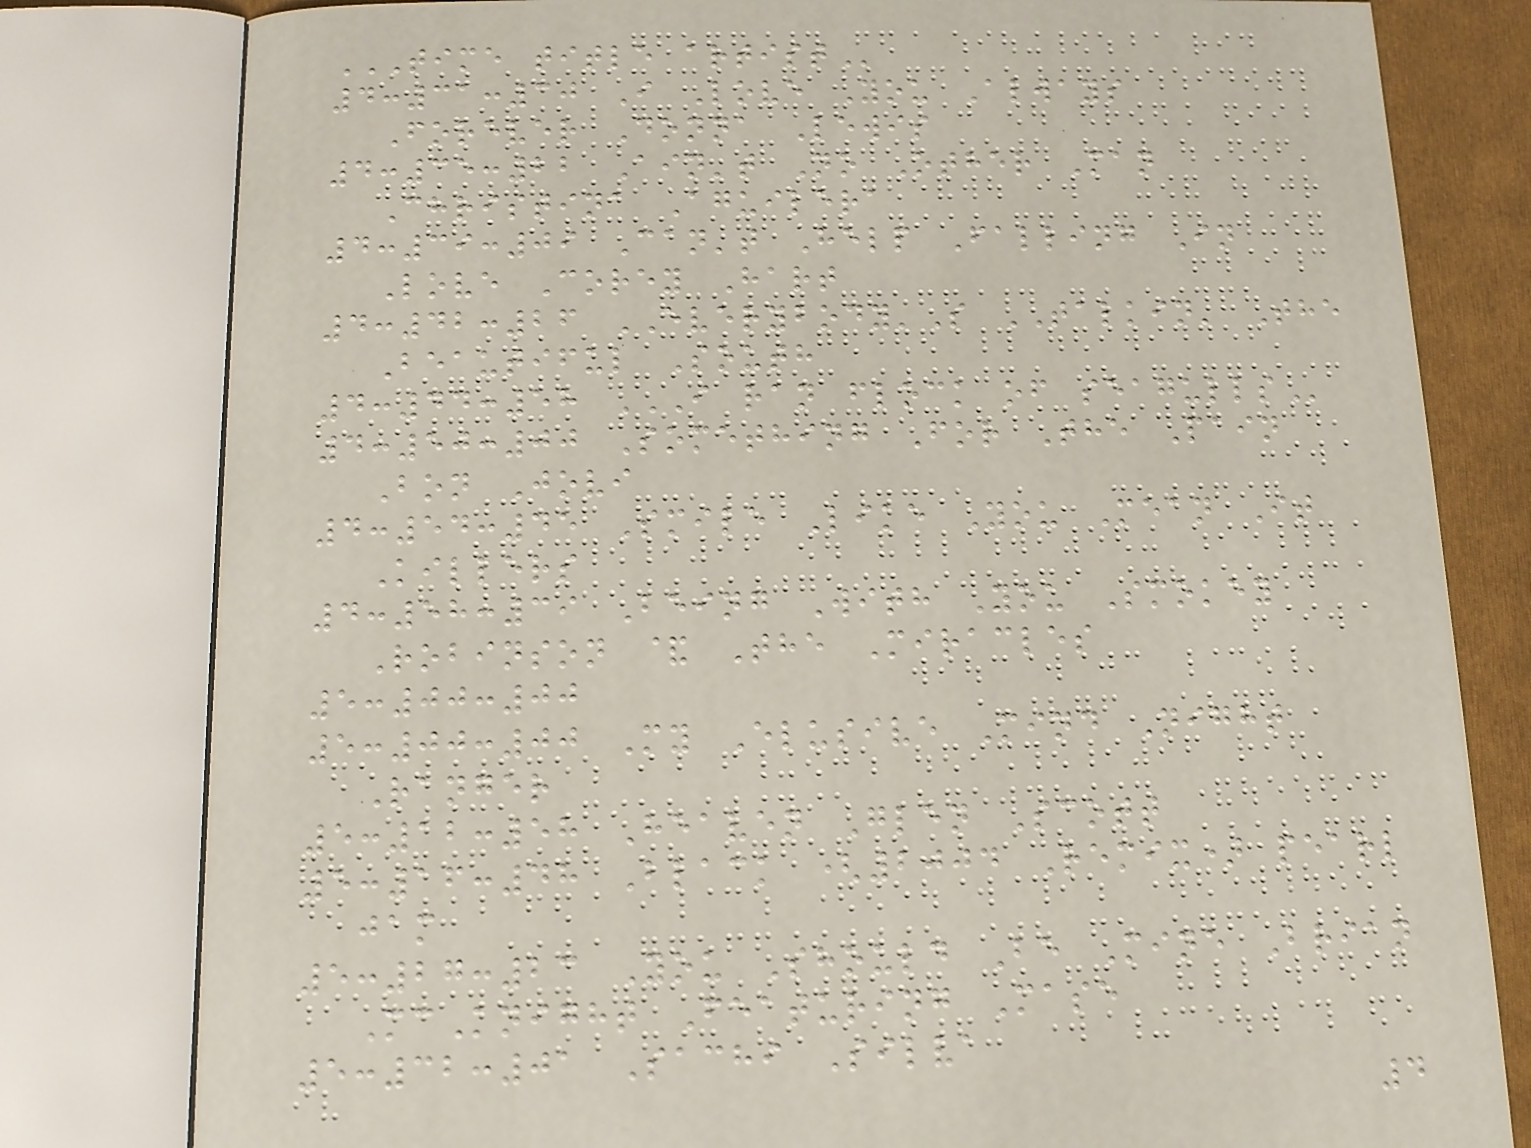TIME TITLE ARTIST
4:31:30 I Love You Always
Forever Donna Lewis
4:35:22 Ain't No Other Man
Christina Aguilera
4:39:09 Can't Help Falling In
Love Corey Hart
4:42:26 EVERYBODY'S TALKIN' The
Beautiful South
4:44:58 I RAN FLOCK OF SEAGULLS
4:50:00 Something For The Pain
Bon Jovi
4:54:45 Smile Like You Mean It
Killers
4:58:39 Being With You Smokey
Robinson & The Miracles
5:00:00
5:00:00 My Elusive Mind Night
Ranger
5:12:58 Heaven Glen Scott
5:16:48 Black (2004 Remix) pearl
jam
5:27:23 You Should Be Mine Brian
McKnight Featuring Mase
5:32:01 Sachi Silva
4
